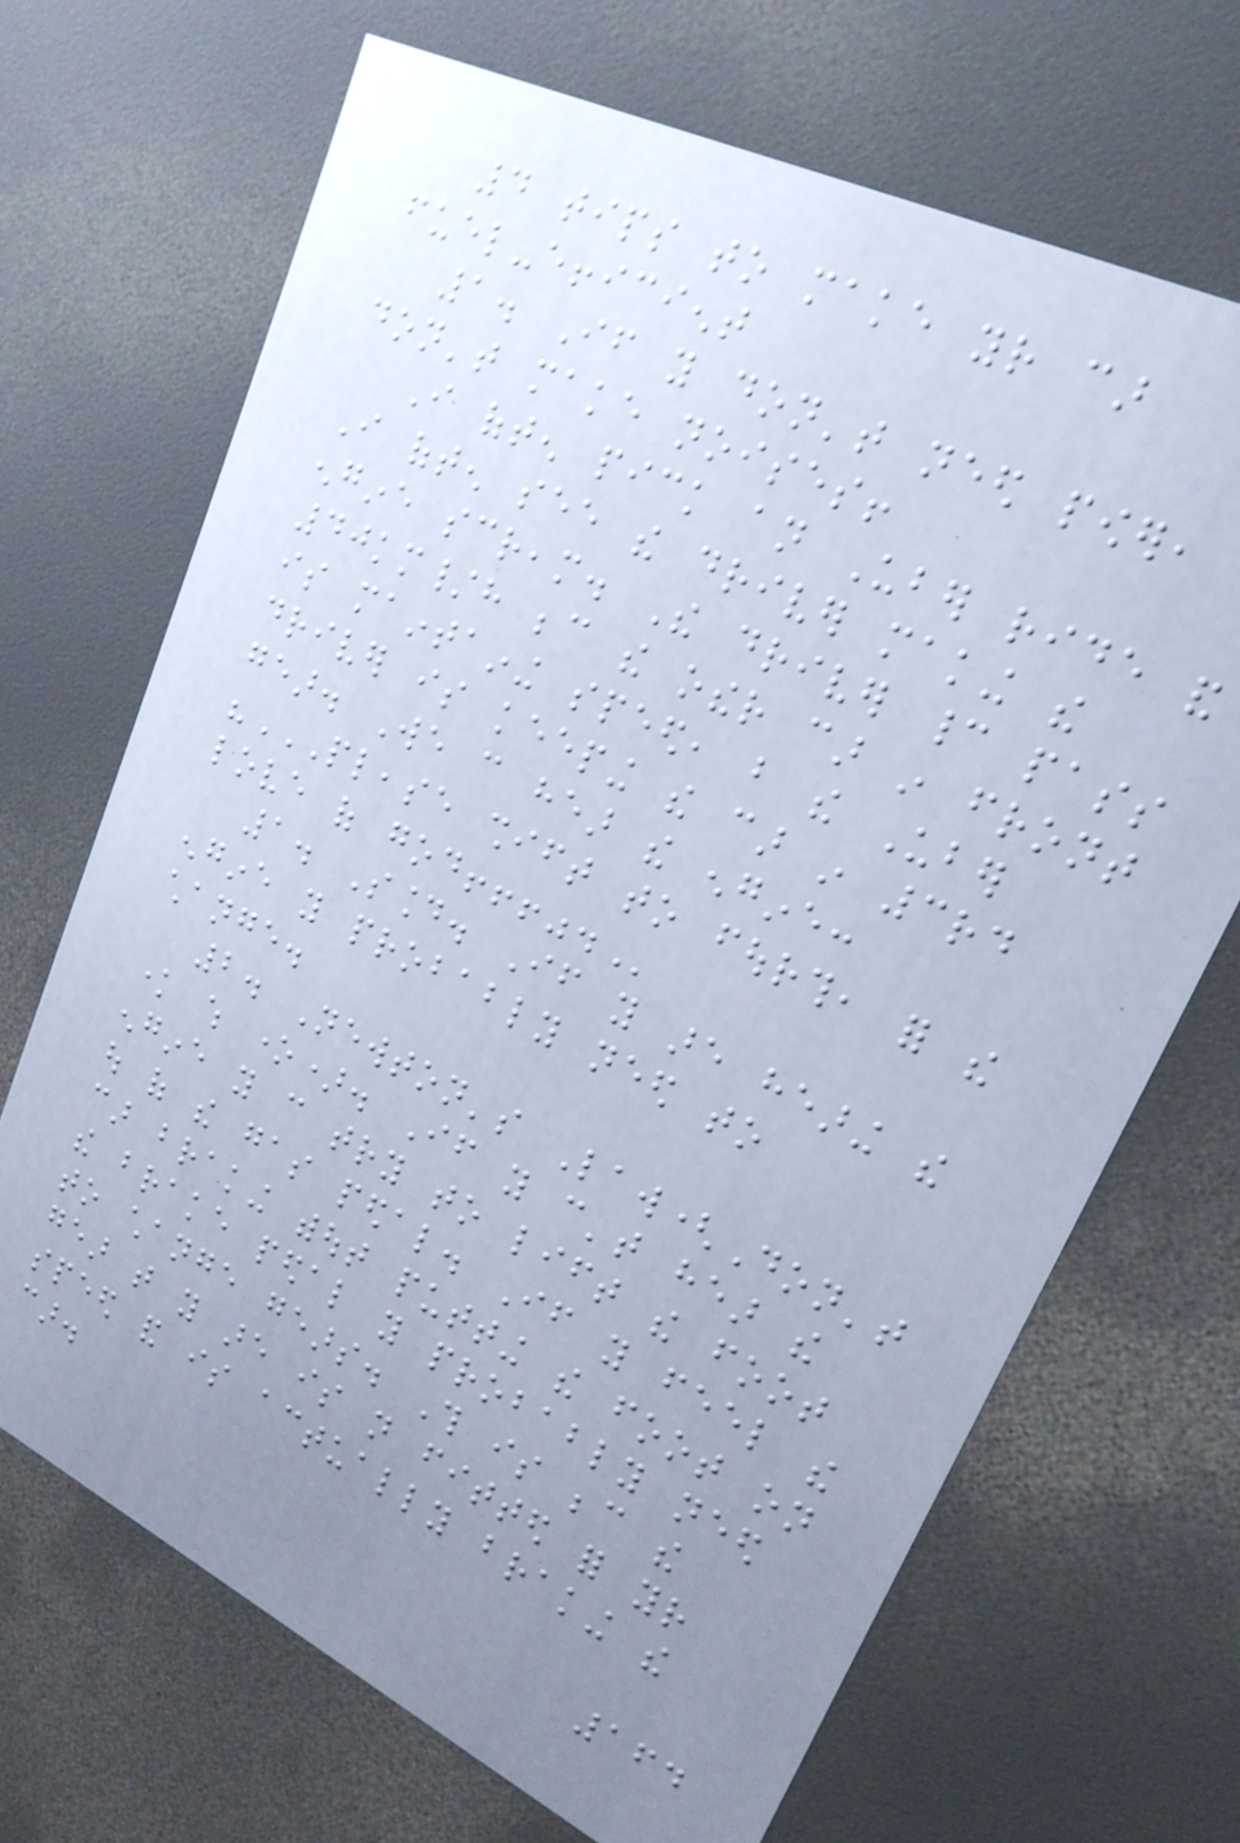4 tips to make your car
fuel-efficient
1. If you don't need power,
don't make noises!
I often pick an Uber ride and
I often see the driver making the
engine scream. The driver cannot pass
40km/h because the other car in front
is maintaining speed, but the Uber
driver is keeping the car in 3rd
gear. We can hear the engine:
"PLEASE SHIFT TO FOURTH, FOR THE
LOVE OF GOD!!!".
1. Sound. If you are hearing the
engine you probably need to
change.
2. Newton's Law(Don't
know which one). If you can't hear the
engine you can try to lift the foot
out of the gas pedal. If you feel the
car braking without putting the foot on
the brake pedal you probably need
to change gears. This is because the
gear that you are is not fitted for your
speed and is actually braking the
car.
164
